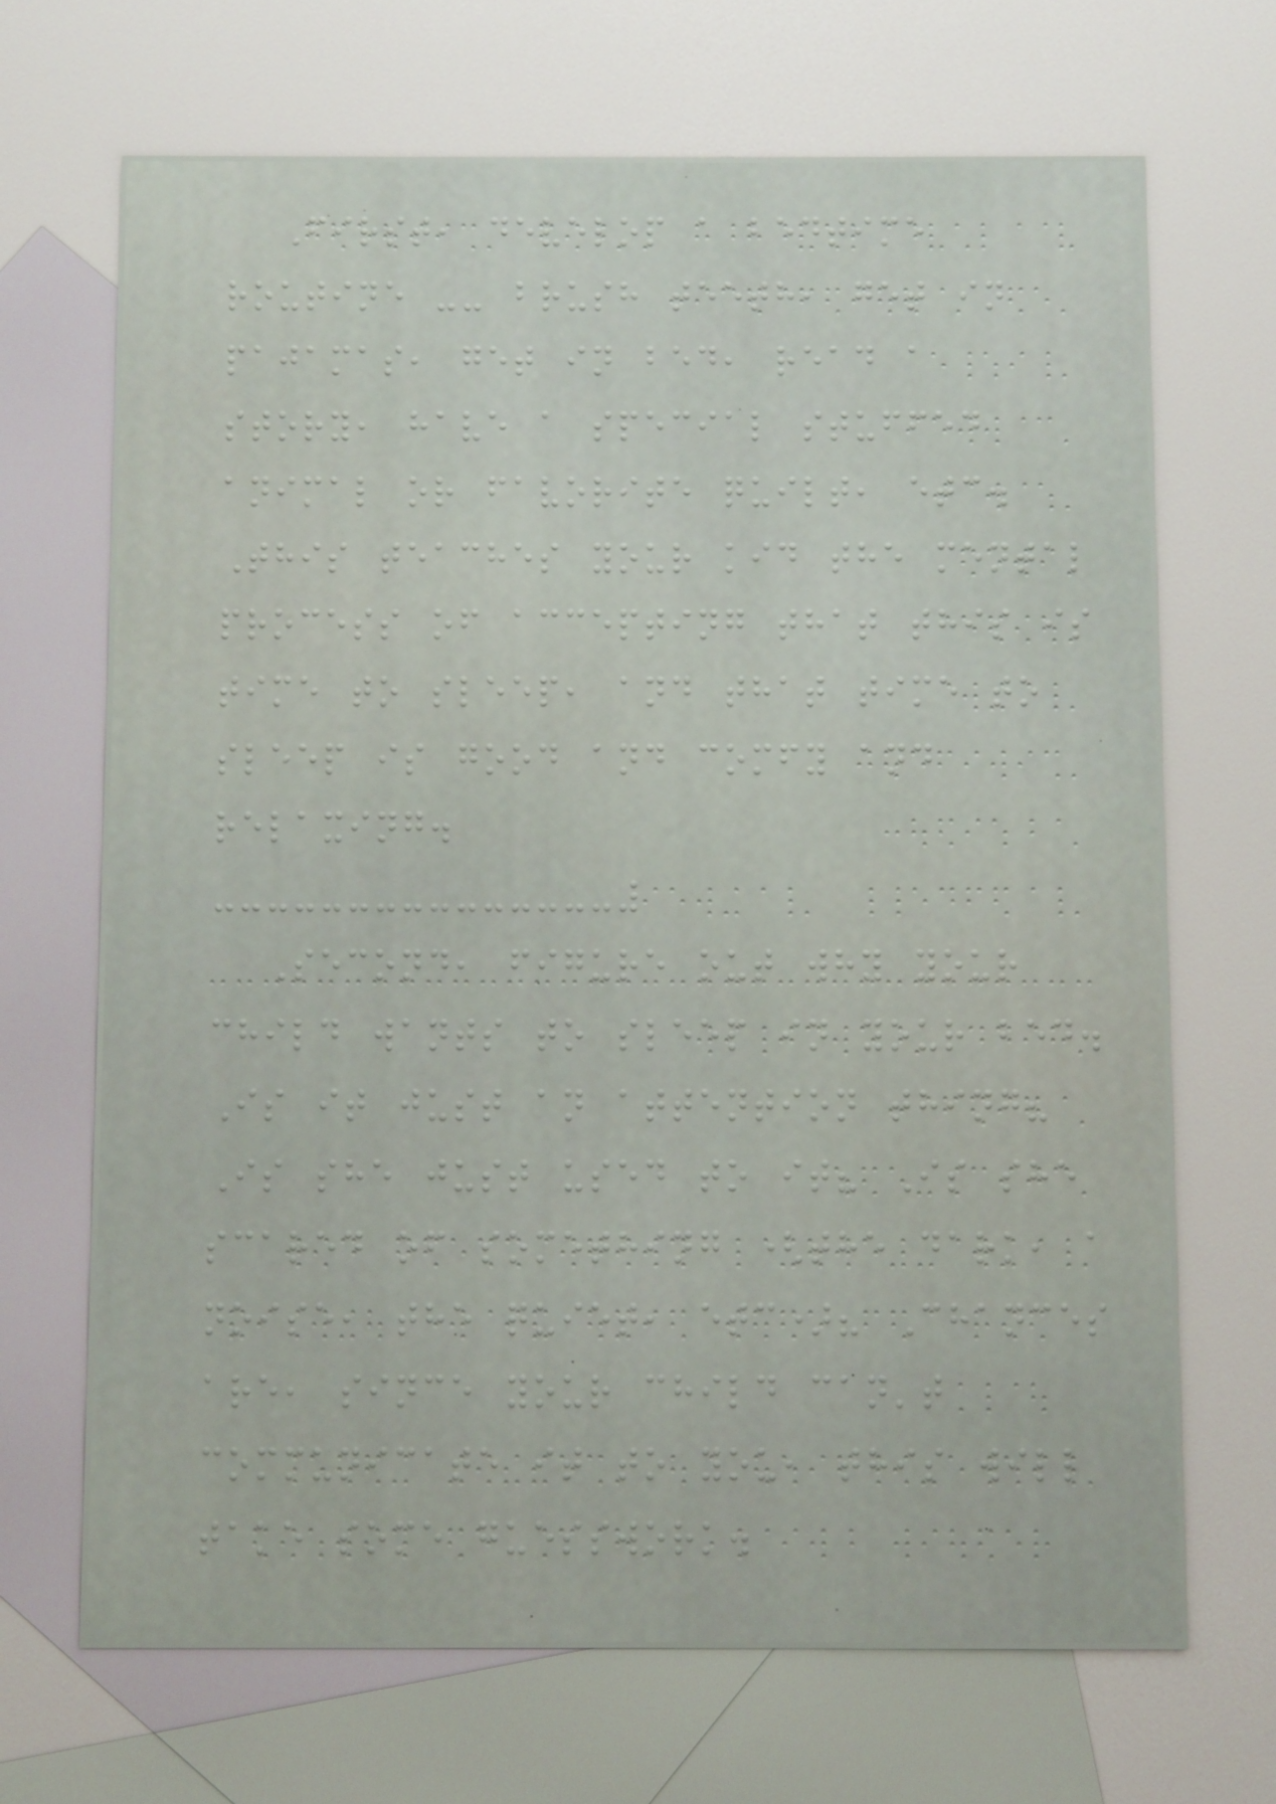First, develop a bedtime
routine -- brush teeth, get in
pajamas, get in bed, read a
story, have a special stuffed
animal or favorite quilt, etc.
This teaches your kid the mental
process of accepting that this is
time to sleep, and that time to
sleep is good and comfy and
relaxing.
Second, figure out why your
child wants to sleep in your bed.
Is it just an attention thing?
Is she just used to it? Is she
scared of something (the dark, a
noise, the quiet, etc)? Chances
are, since your child can't
communicate it to you, this will
take some guesswork.
